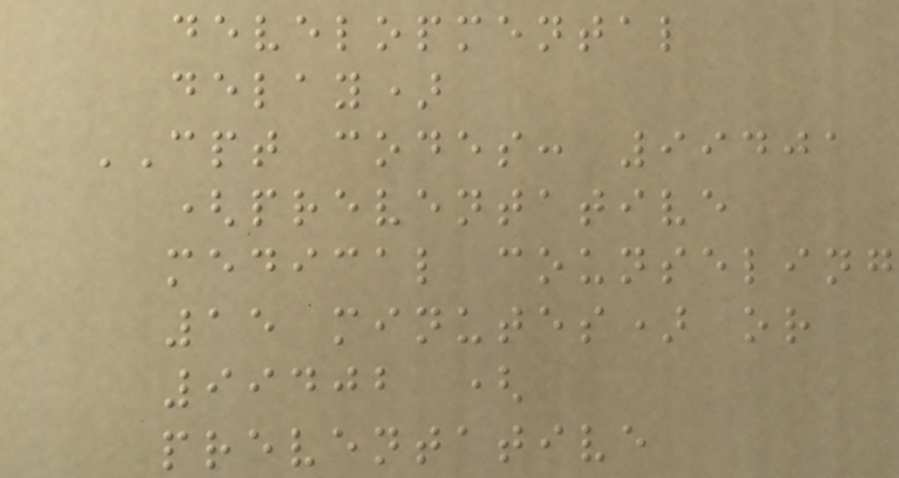developmental
delay)
CPT codes: 99401
(preventative
medical counseling
15 minutes) or
99402 (
preventative
